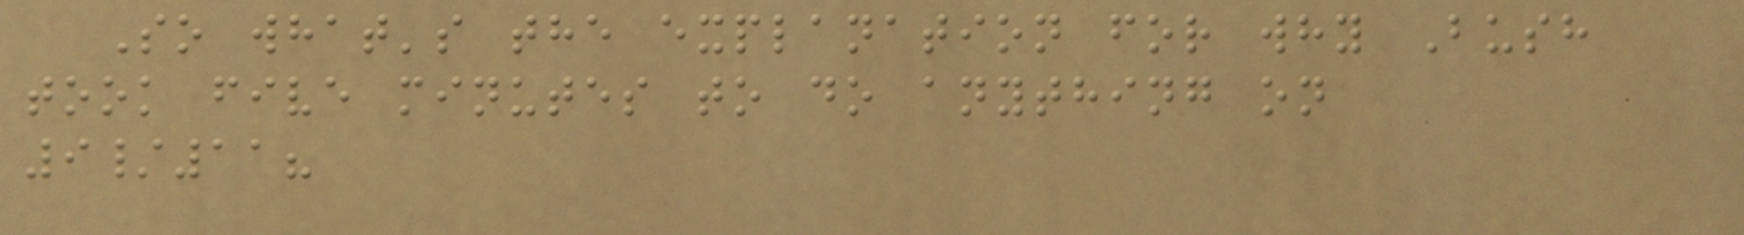So what's the explanation for why Bush
took five minutes to do anything on
9/11?
